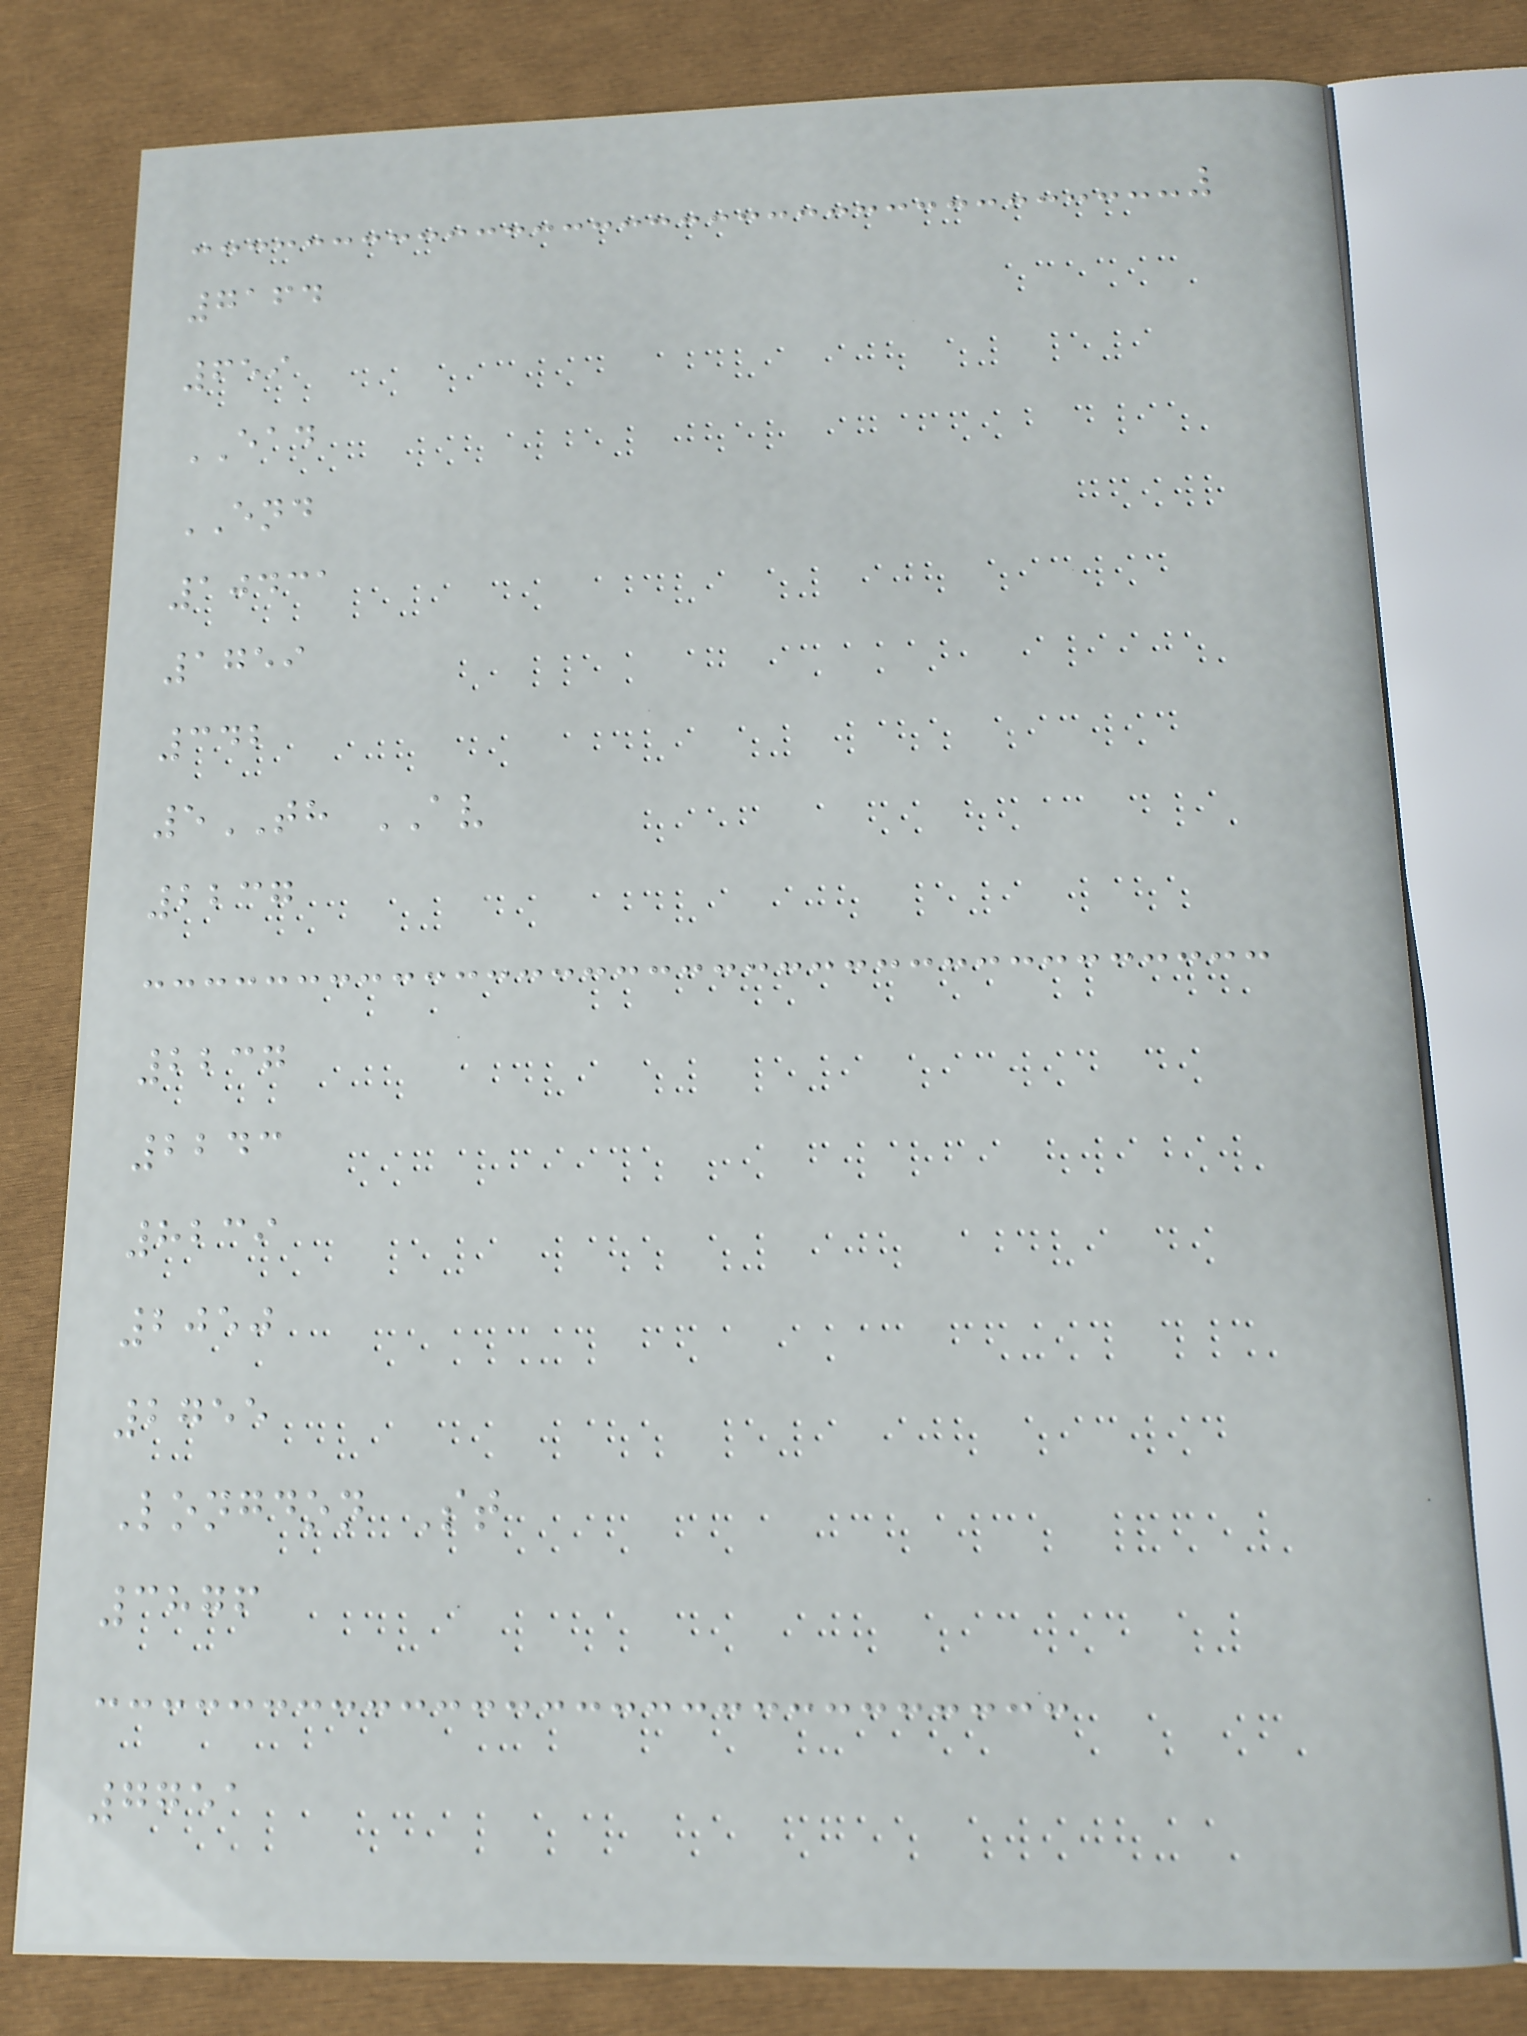7164
659
EAD
END
10431
1759
342
5TH AV
2237
2237
2243
8239
2050
2755
Longdon St
3876
7751
